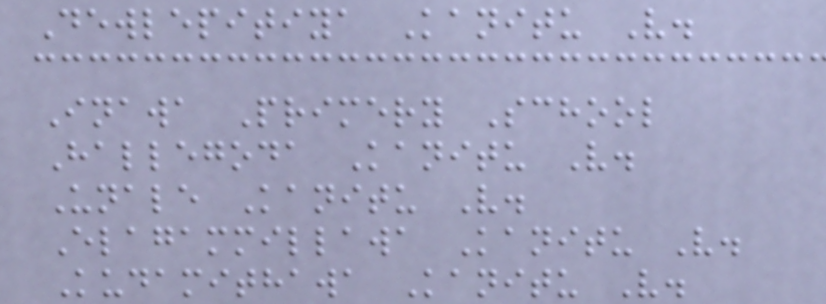Dewlepitiya Kanitu V.
Inawa Primery School
Hallegoda Kanitu V.
Unale Kanitu V.
Elagammillawa Kanitu V.
Kudamithawa Kanitu V.
